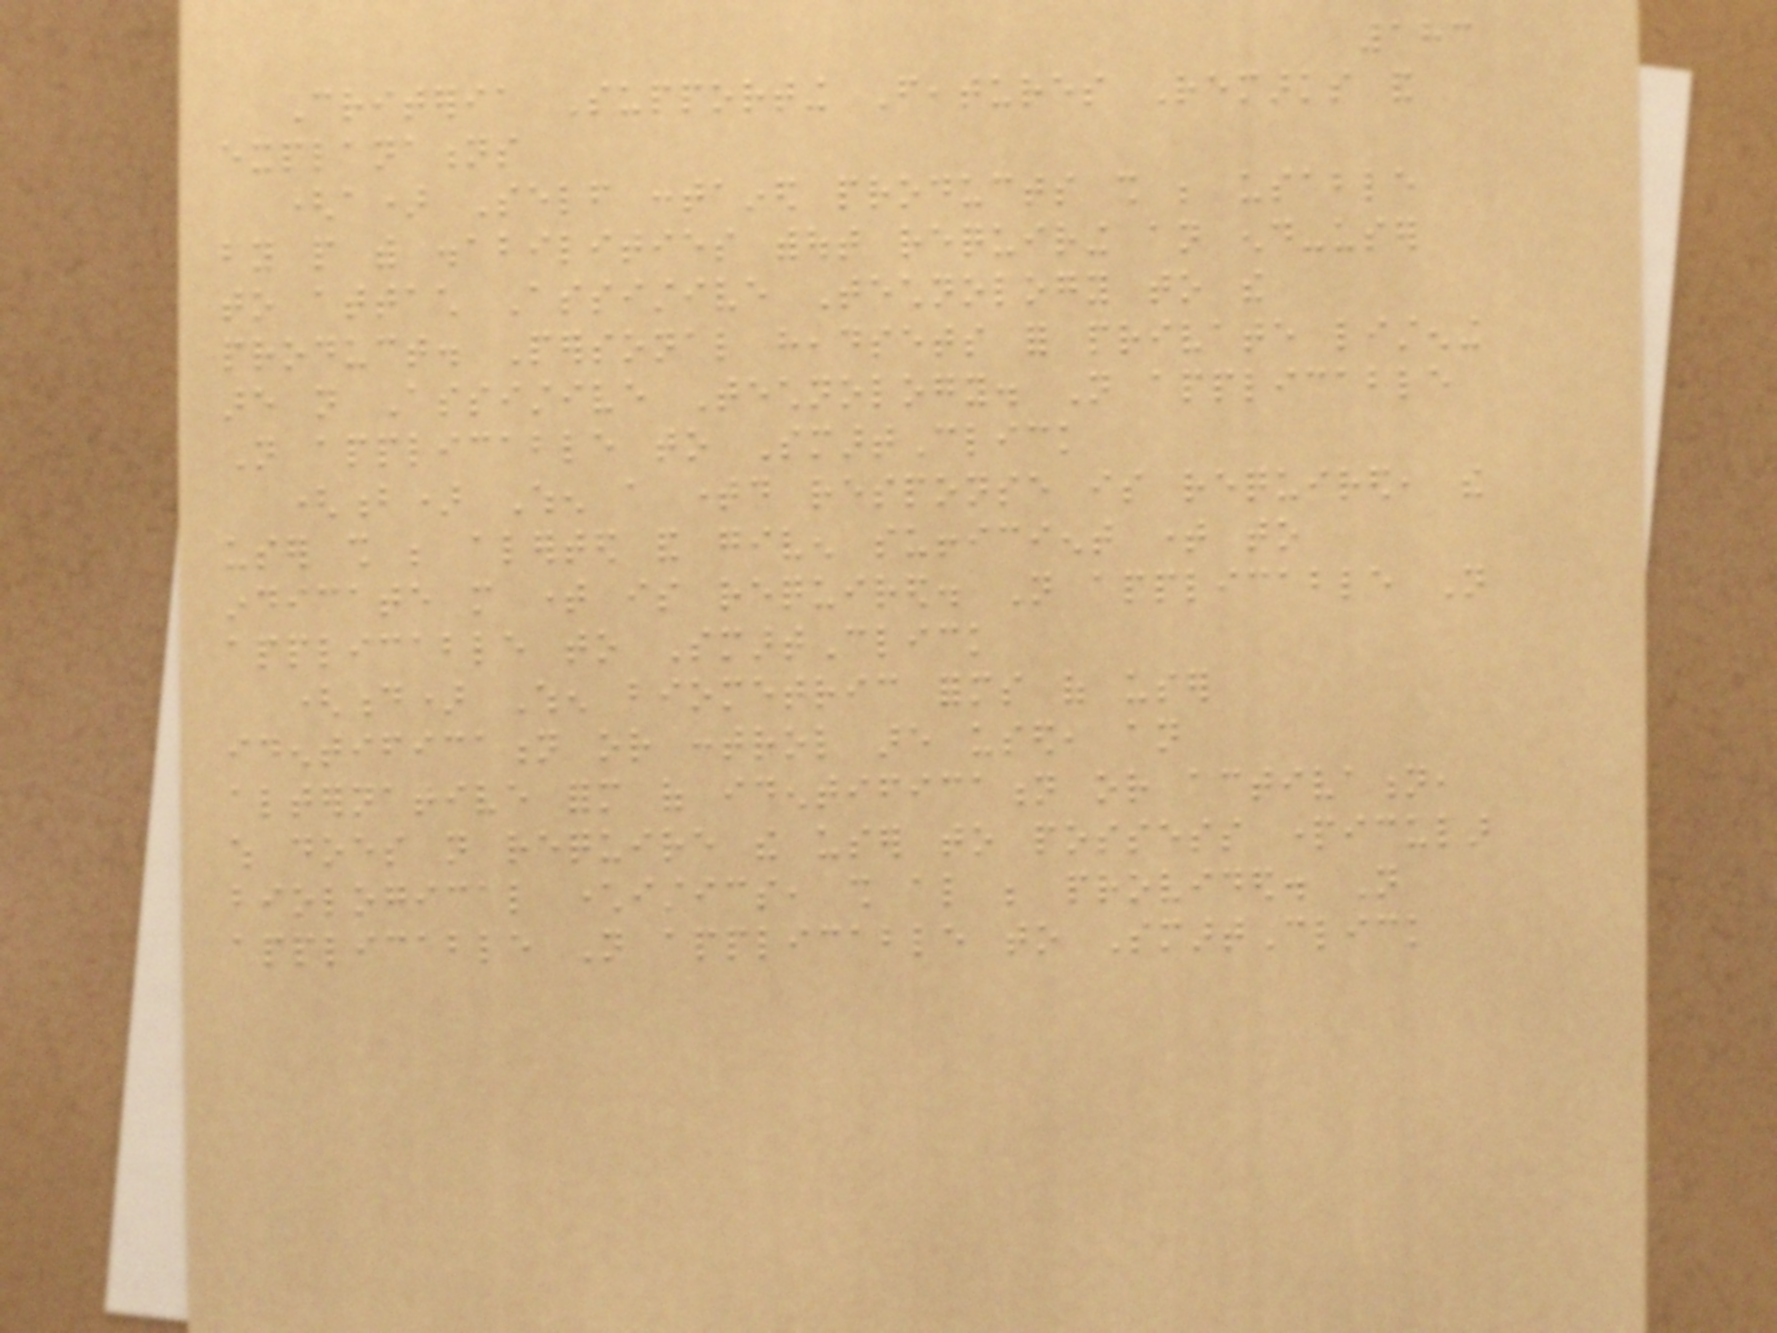183
Criteria Supporting Features Remarks and
explanations
(a) Self contained products shall be usable
by people with disabilities without requiring an end-user
to attach Assistive Technology to the
product. Personal headsets for private listening
are not Assistive Technology. Not applicable
Not applicable to SmartClick
(b) When a timed response is required, the
user shall be alerted and given sufficient time to
indicate more time is required. Not applicable Not
applicable to SmartClick
(d) When biometric forms of user
identification or control are used, an
alternative form of identification or activation,
which does not require the user to possess particular
biological characteristics, shall also be provided. Not
applicable Not applicable to SmartClick
